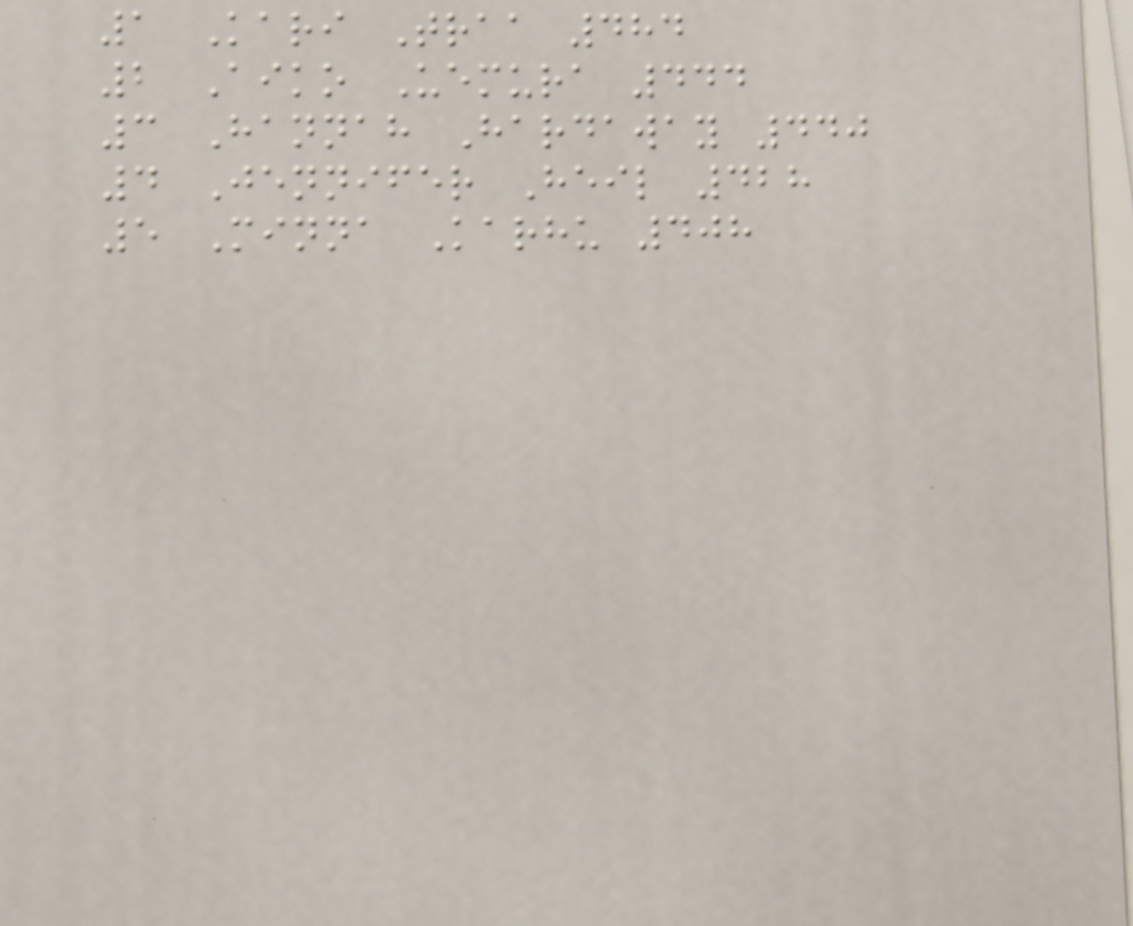1 Kari Traa 484
2 Aiko Uemura 444
3 Hannah Hardaway 440
4 Jennifer Heil 428
5 Minna Karhu 408
